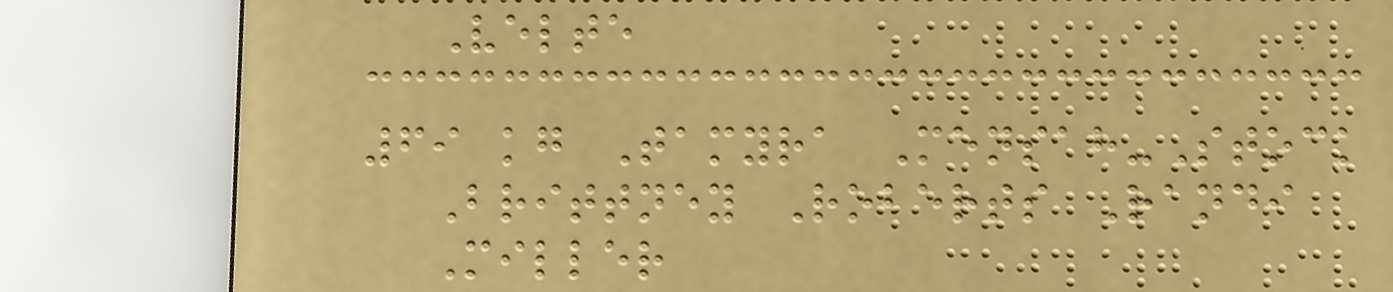Velte
69 kg Tamyra Mensah-Stock
Brittney Roberts Randi
Miller
